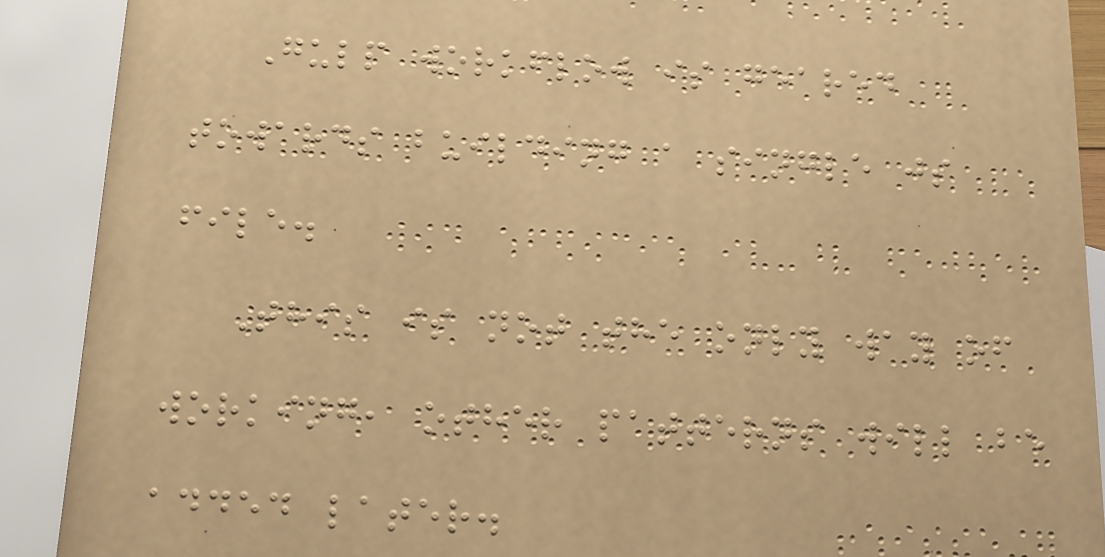Gulp workflow is geared
towards building a single js
file.
This is not the only way of
working, other patterns will be
added later.
